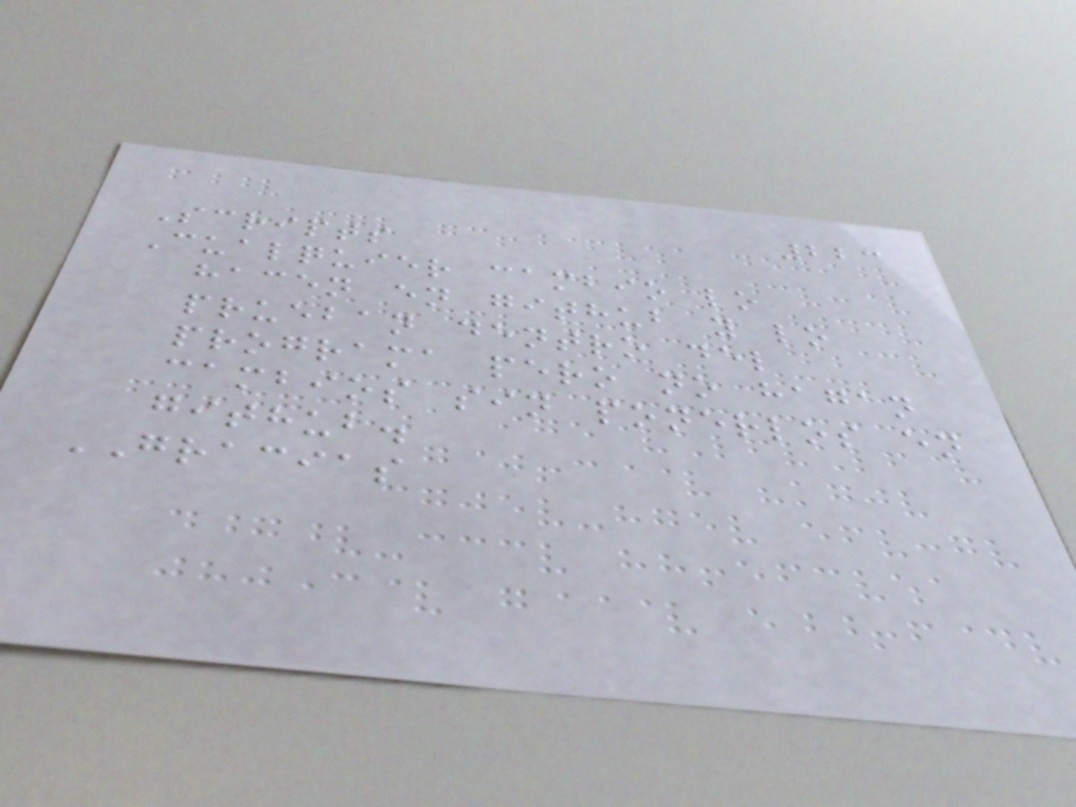223
Scripts
Cualquier cambio lo
hacen en github y lo
prueban dentro del
programa pero no hagan
cambios sin ponerlos en
github.
GRACIAS
